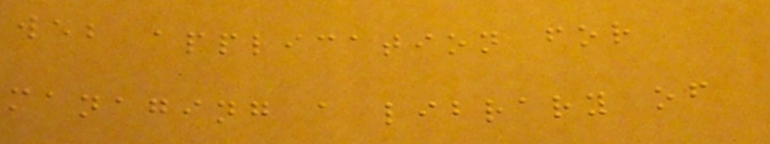web application for
managing a library of
